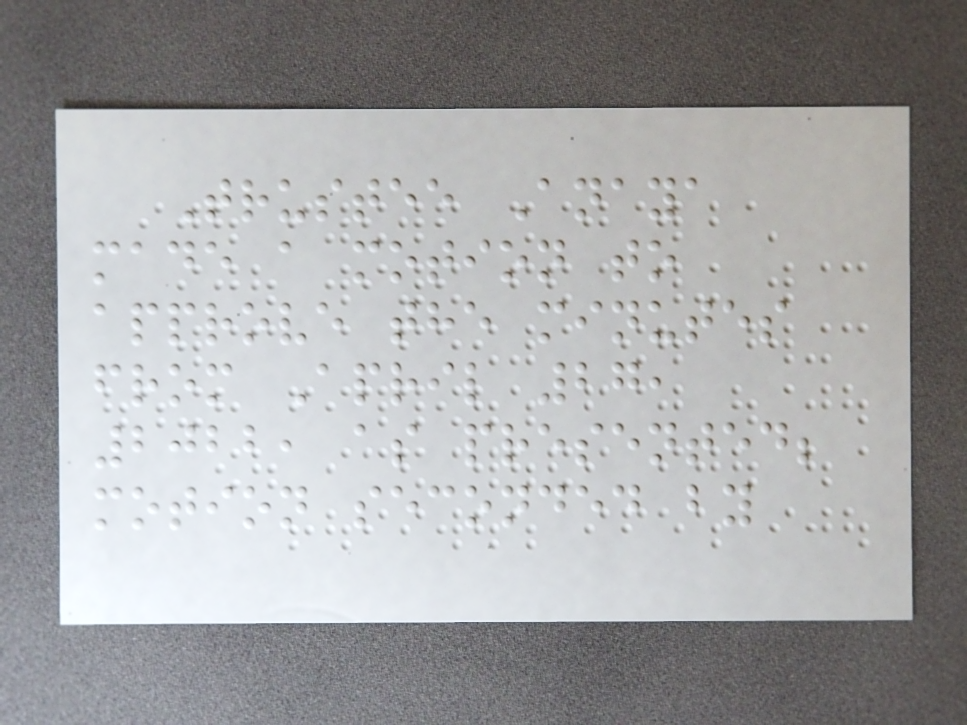Trustee Anaya
made a motion to
approve the minutes
from April 27,
2022, as presented;
motion seconded by
